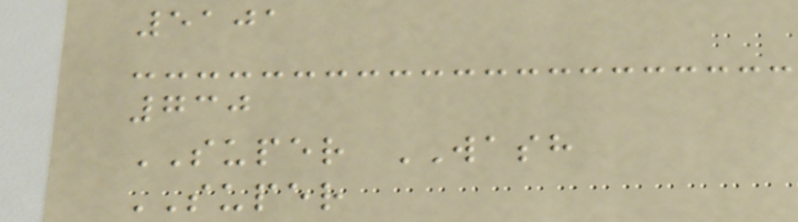5101
730
SUPER WASH
SUPER
